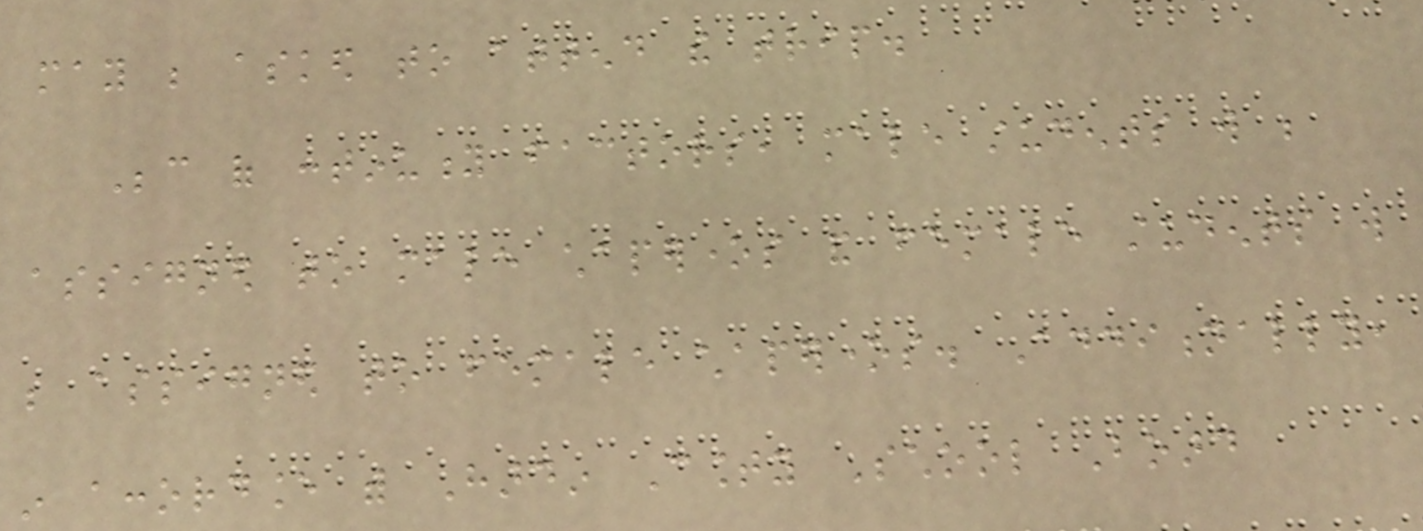may be asked to attend the trip.
Because of continuity factors, male students will be
assigned to male chaperones and female students will
be assigned to female chaperones. Additionally,
in accordance with Hardin County School Board
